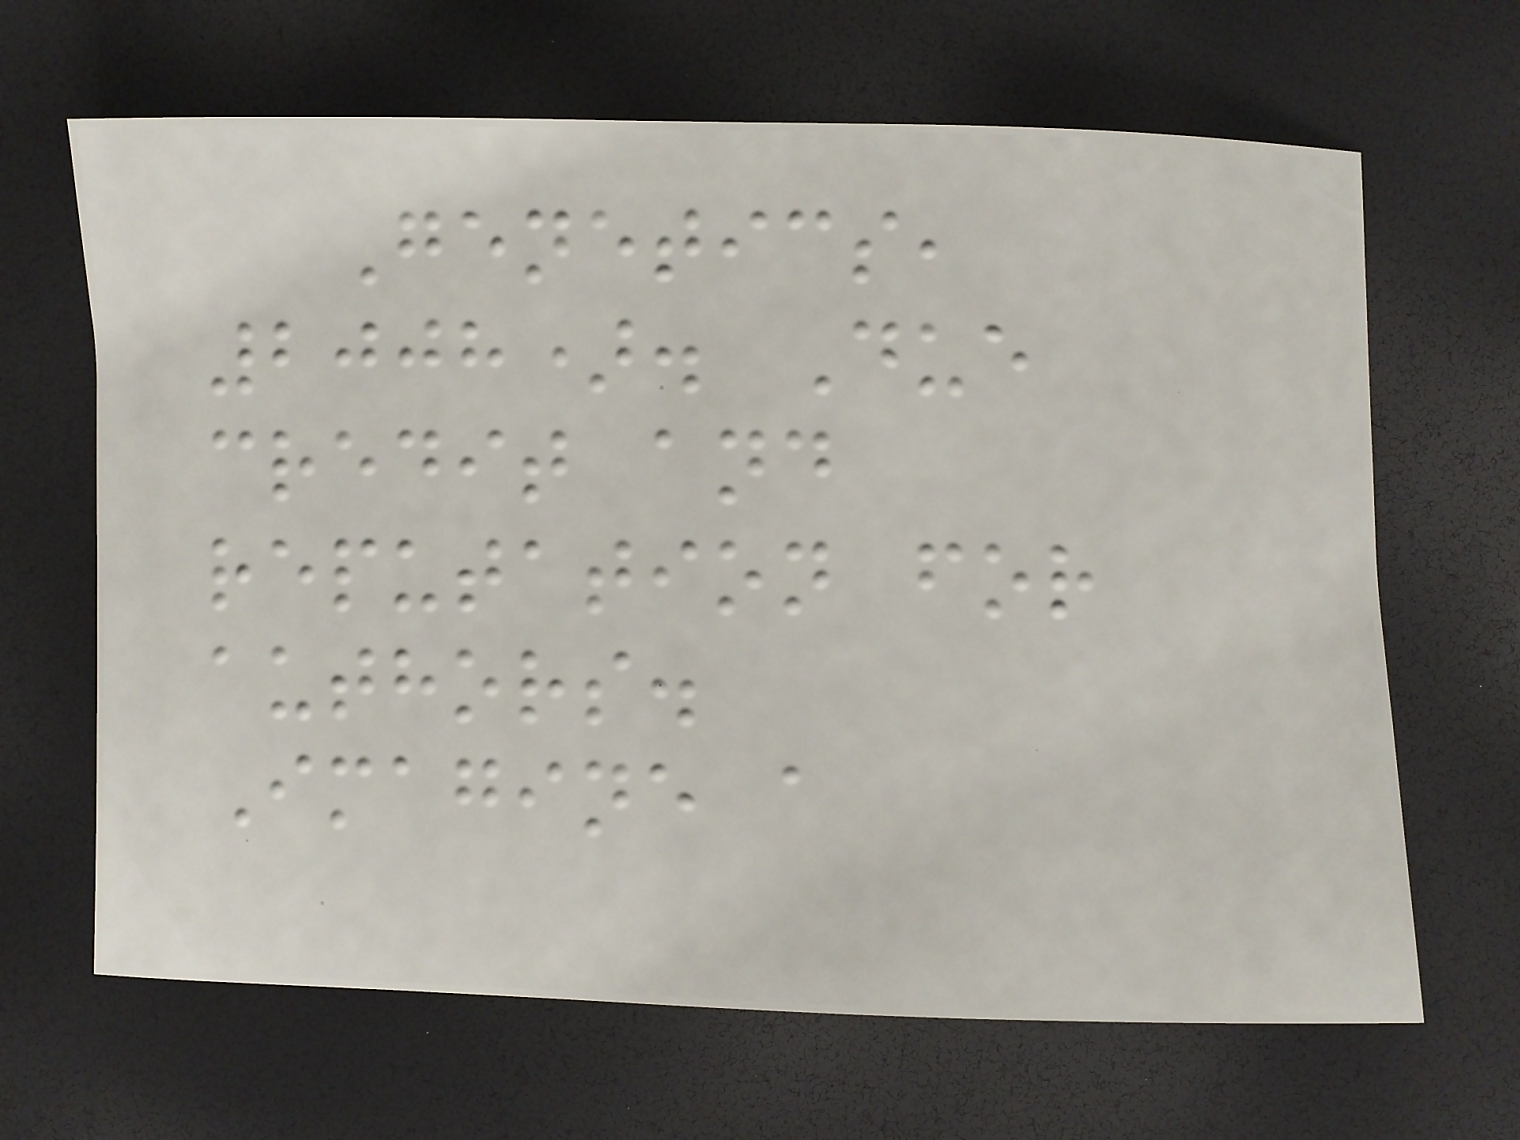Genetics,
2008). Due
credit and
reputation for
authors.
Imagine a
